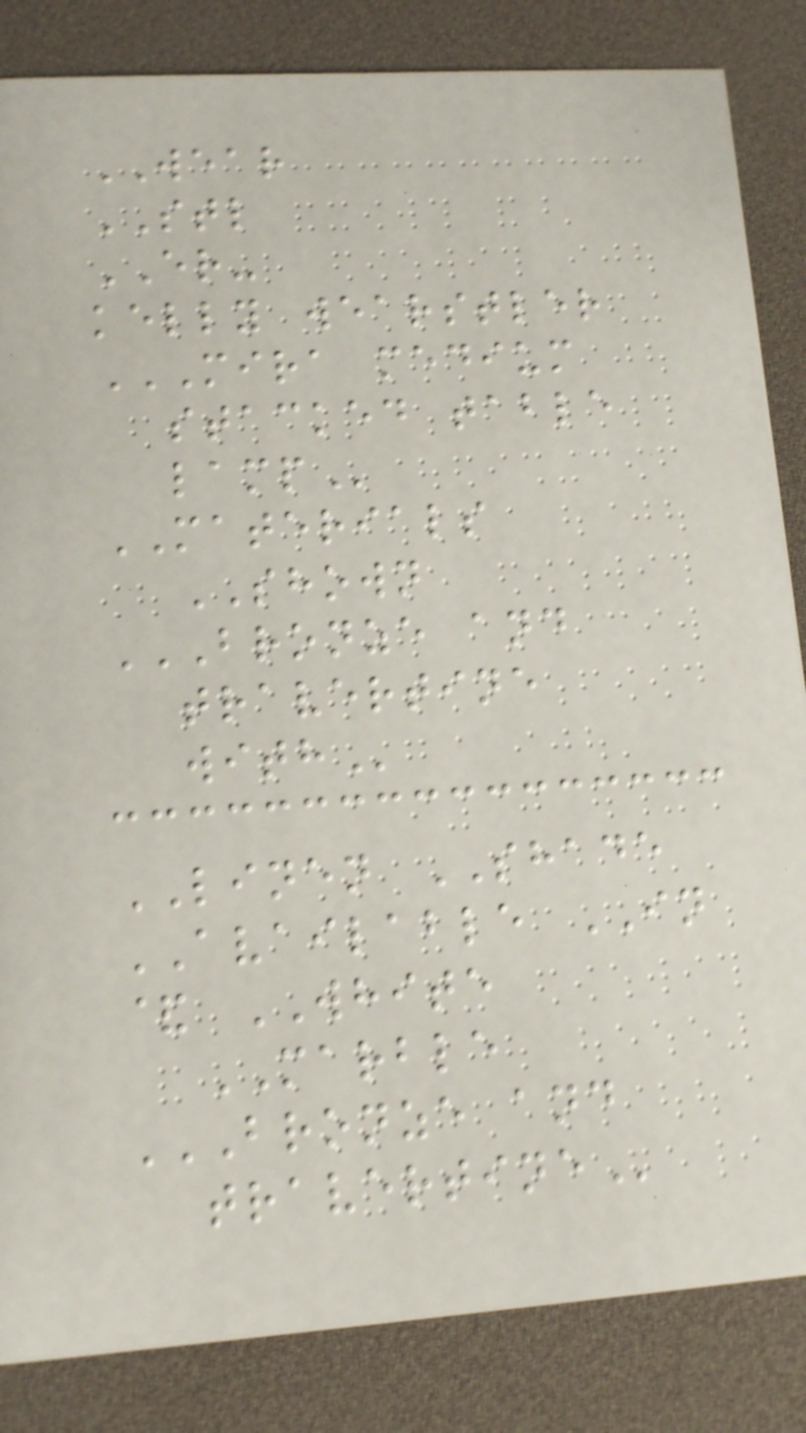WEAR
STL
ER-
kelly wearstler
MIRA MEDIUM
STACKED TABLE
LAMP
MATERIALS
SHOWN
BRONZE AND
TRAVERTINE
WITH
LINEN SHADE
AVAILABLE IN
& WHITE
MARBLE
BRONZE AND
TRAVERTINE
